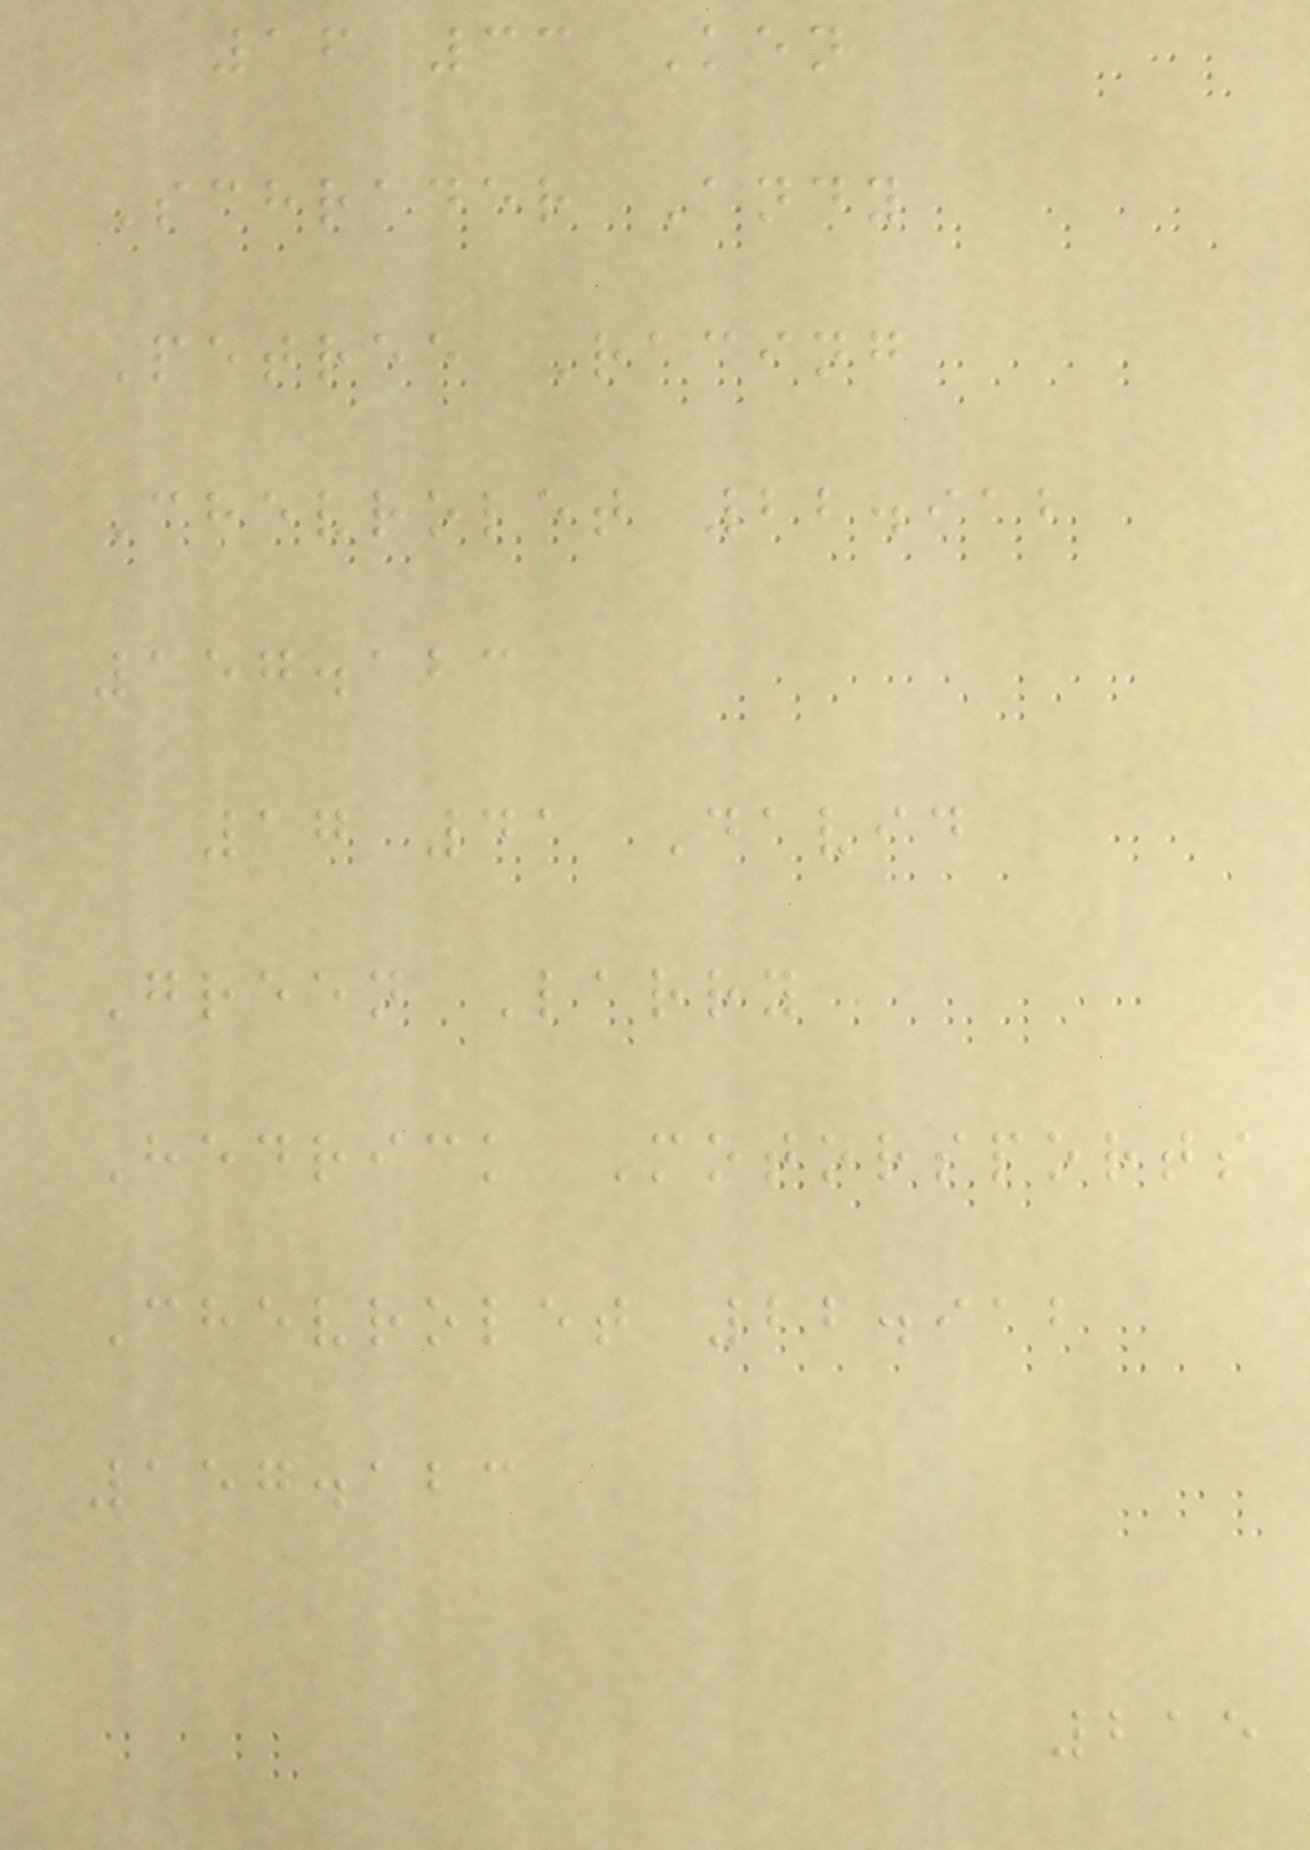16 33 Ken
Schrader Andy
Petree Racing
Chevrolet 22.912
157.123
17 41 David
Green Larry
Hedrick Motorsports
Chevrolet 22.912
157.123
215
